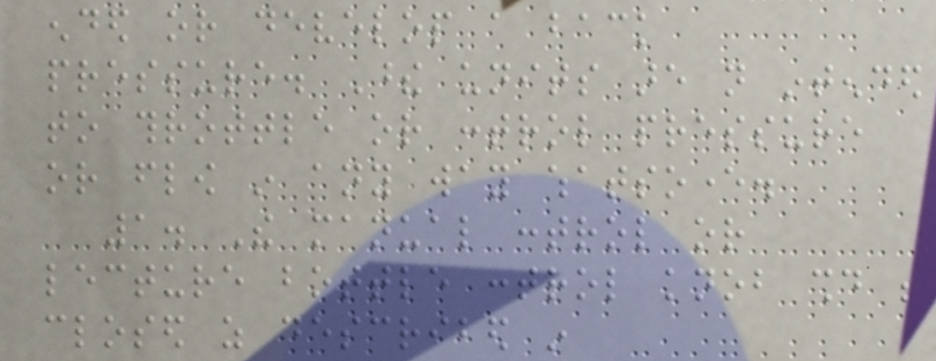ended or develop a back
pressure. These units are not intended
to throttle or control pressure
or flow in any way whatsoever.
1. The manual control or
lecture bottle control knob should be
closed as described in
